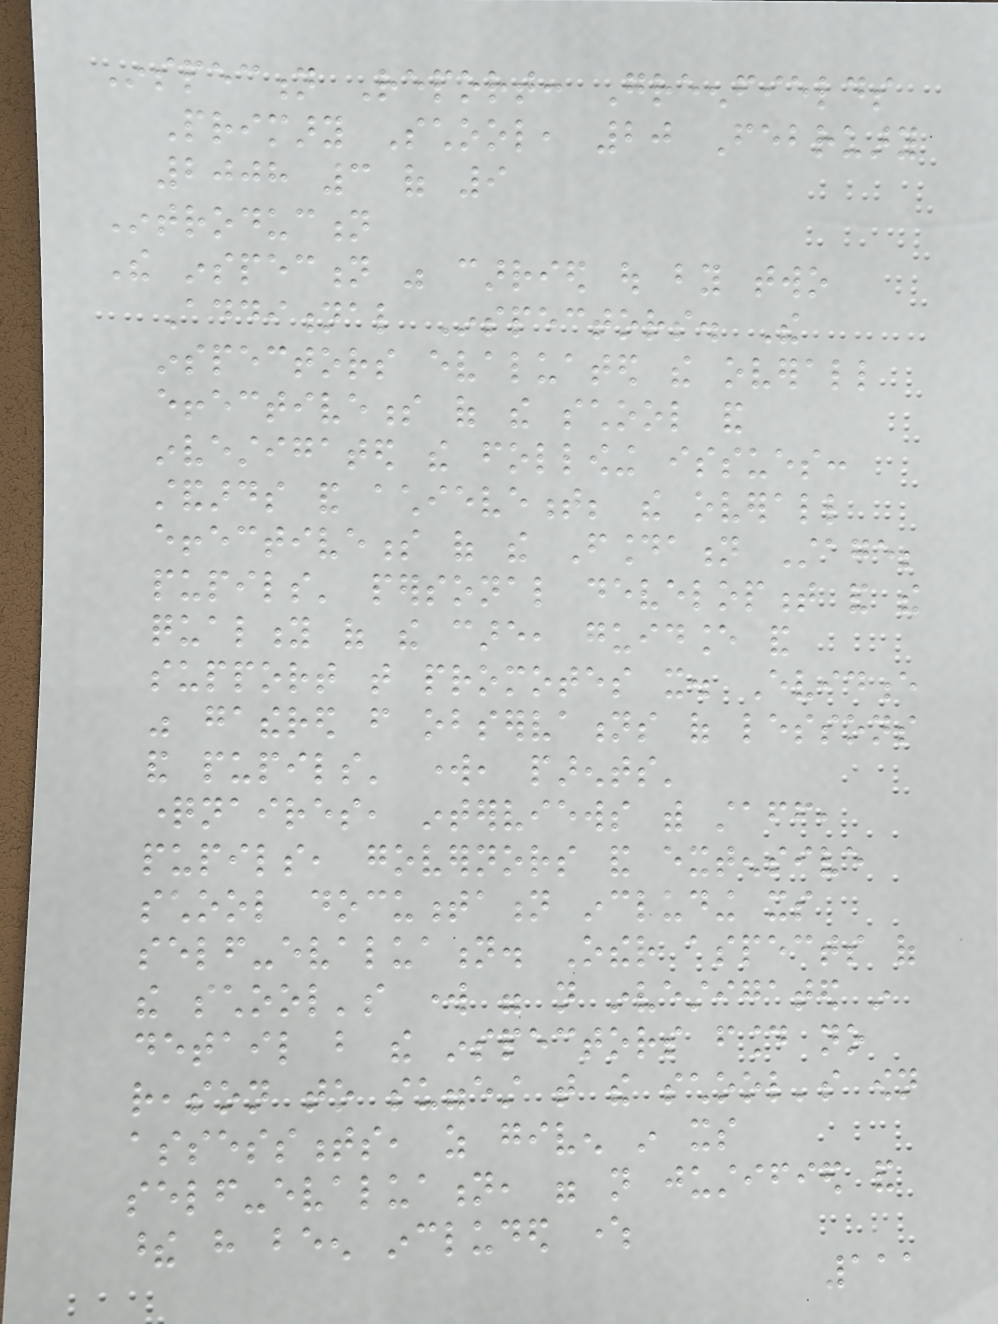Inspection Report: Greenfields
Primary School, 20 February
2008 3 of 9
Introduction
The inspection was carried out by two
Additional Inspectors. The
inspectors evaluated the overall
effectiveness of the school and
investigated the following issues:
standards and achievement; the overall
effectiveness of the Foundation Stage;
pupils' personal development and the
quality of the care, guidance and
support that promotes it. Evidence
was gathered from observations of lessons
and pupils' work, parents'
questionnaires, interviews with staff,
pupils, governors and extensive
school documentation including its
self-evaluation. Other aspects of
the school's work were not investigated in
detail but the inspectors found no
reason to suggest that the school's own
assessments, as given in its
self-evaluation, were not justified and
these have been included where
111
